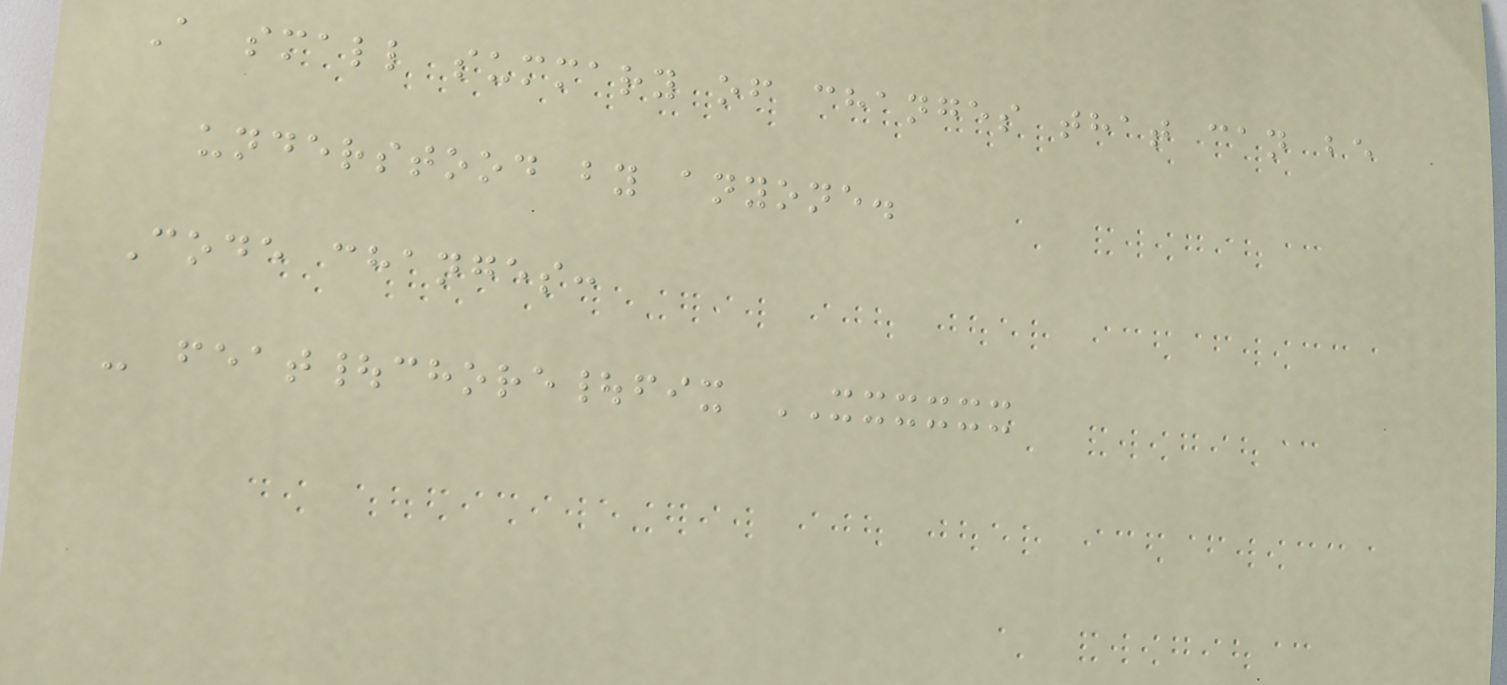A small summary of changes that can be
understood by anyone.
Code changes:
- feat|chore|fix XXXXXX
